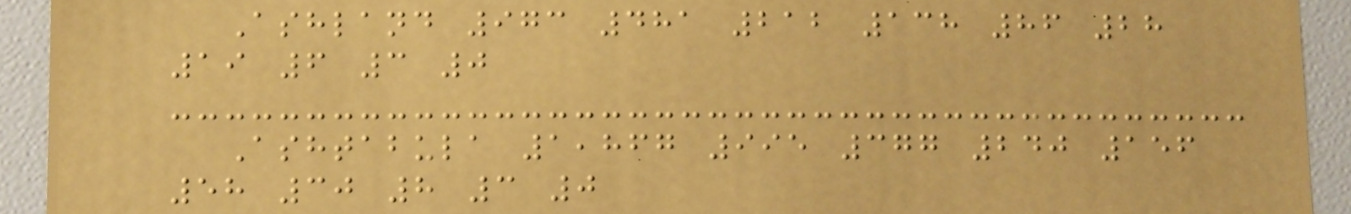Ashland 973 481 212 138 86 28
19 6 3 0
Ashtabula 1,867 995 377 240 156
58 30 8 3 0
